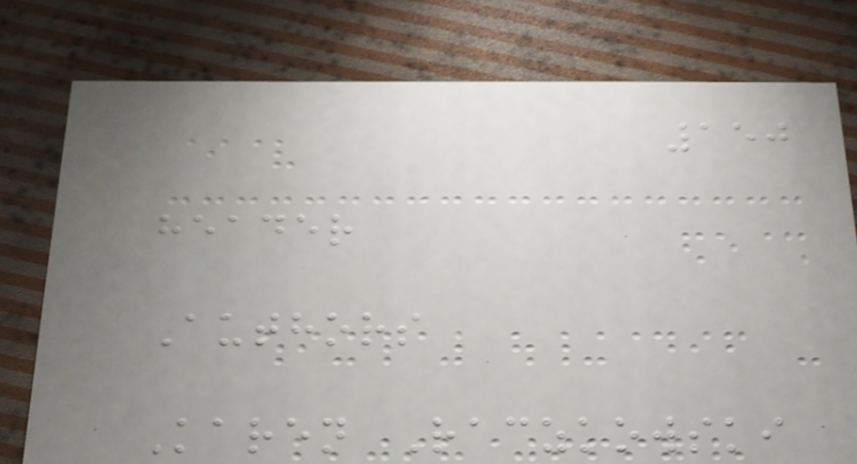150
header
Authors
Karen Raczkowski
